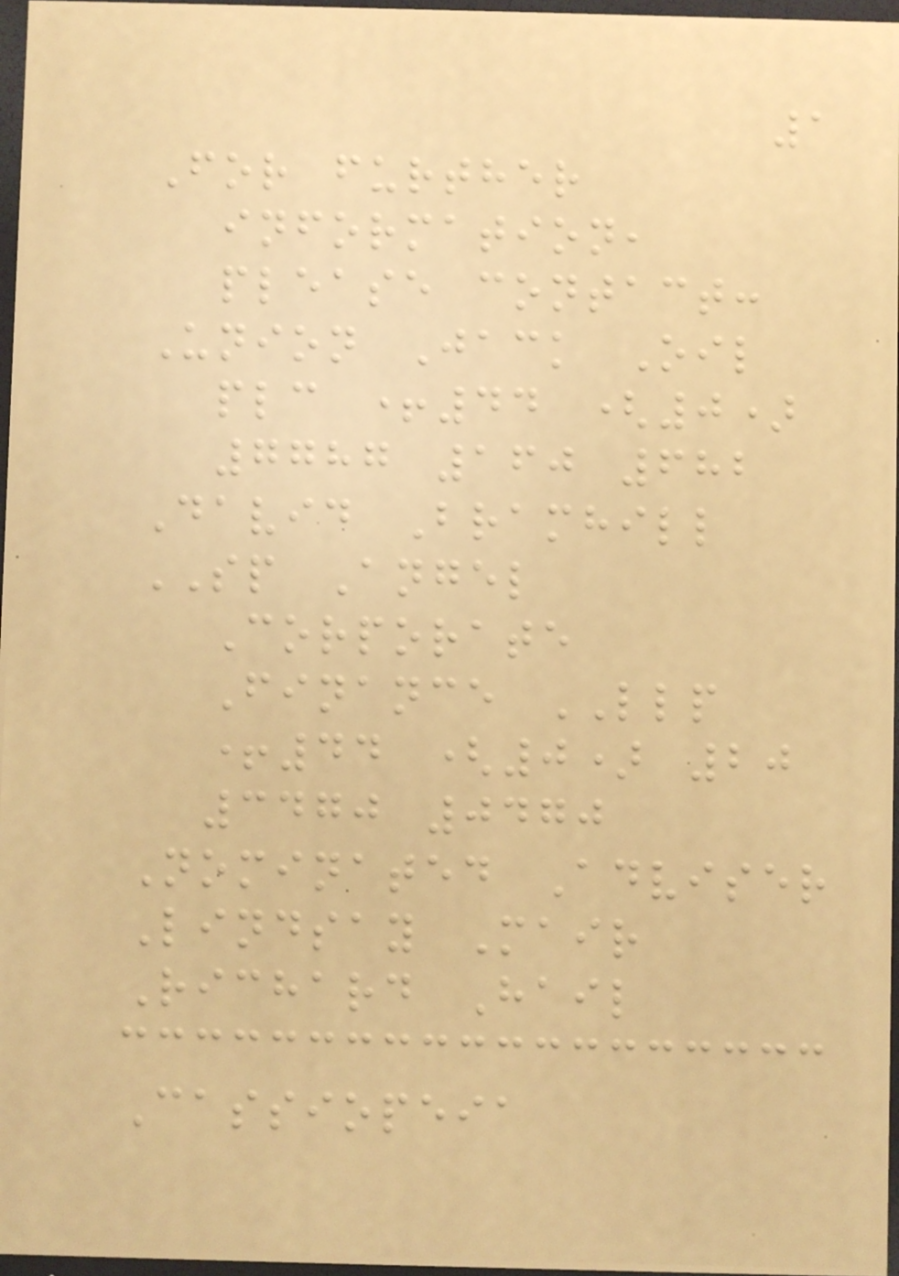1
For further
information,
please contact:
Union Jack Oil
plc +44 (0)
7787 160 682
David Bramhill
SP Angel
Corporate
Finance LLP
+44 (0) 20
3470 0470
Nominated Adviser
Lindsay Mair
Richard Hail
Cassiopeia
